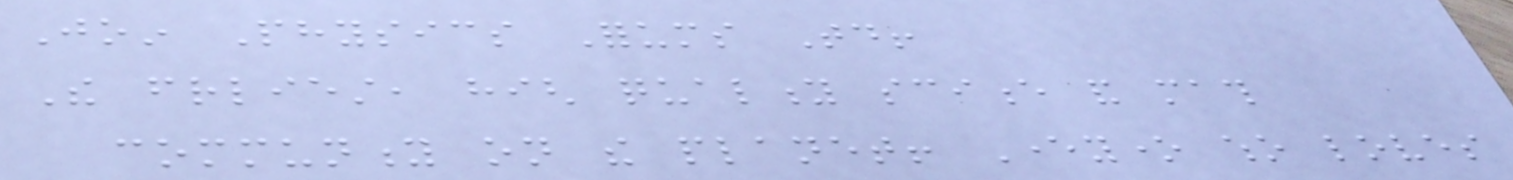Join Physics Forums Today!
The friendliest, high quality science and math
community on the planet! Everyone who loves
